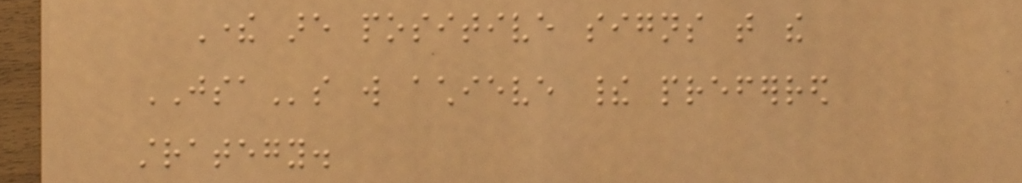There are positive signs that the
JSAs will achieve their preferred
strategy.
